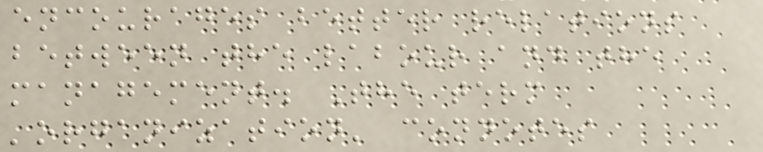encourages better relations
between the labour and the
management. The term
'organization' connotes
